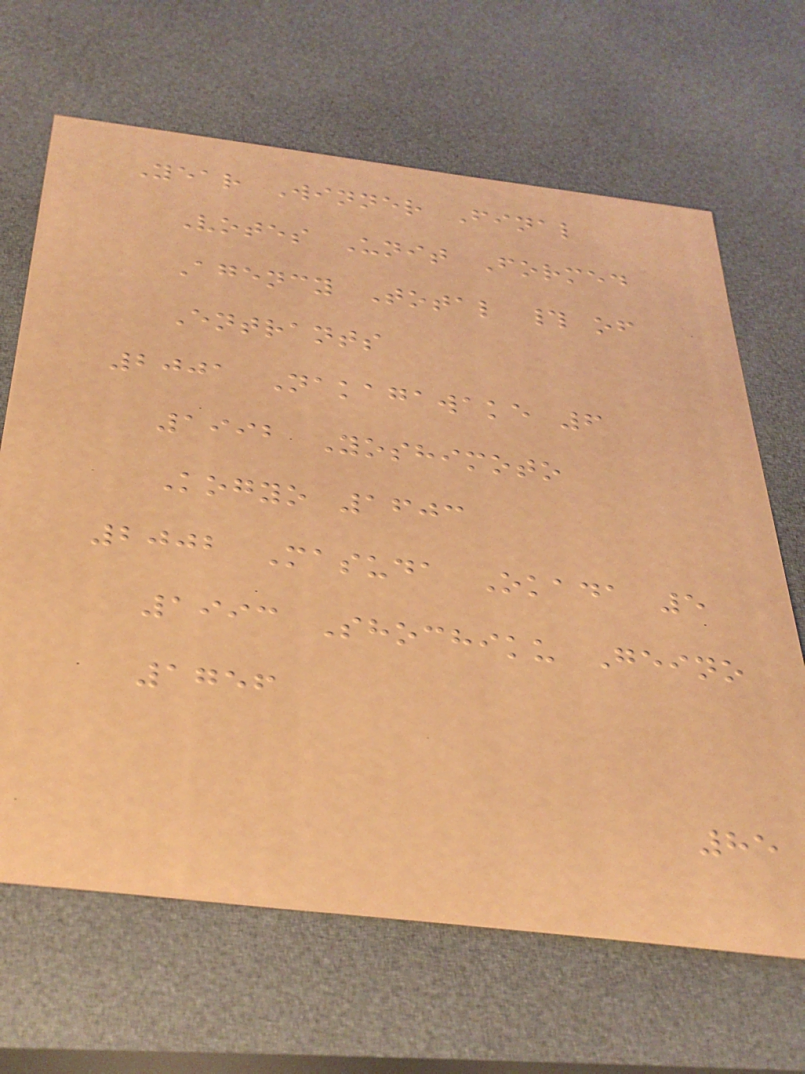Year Winner Final
Votes Unit Formed
Agency Total # of
Entrants
2001 Nakagawake 6
1992 Yoshimoto
Kogyo 1603
2002 Masuda Okada 5
1993 Shochiku Geino
1756
85
